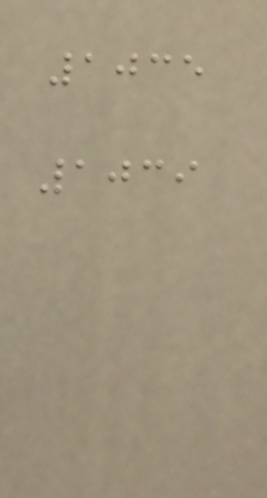1035
1039
